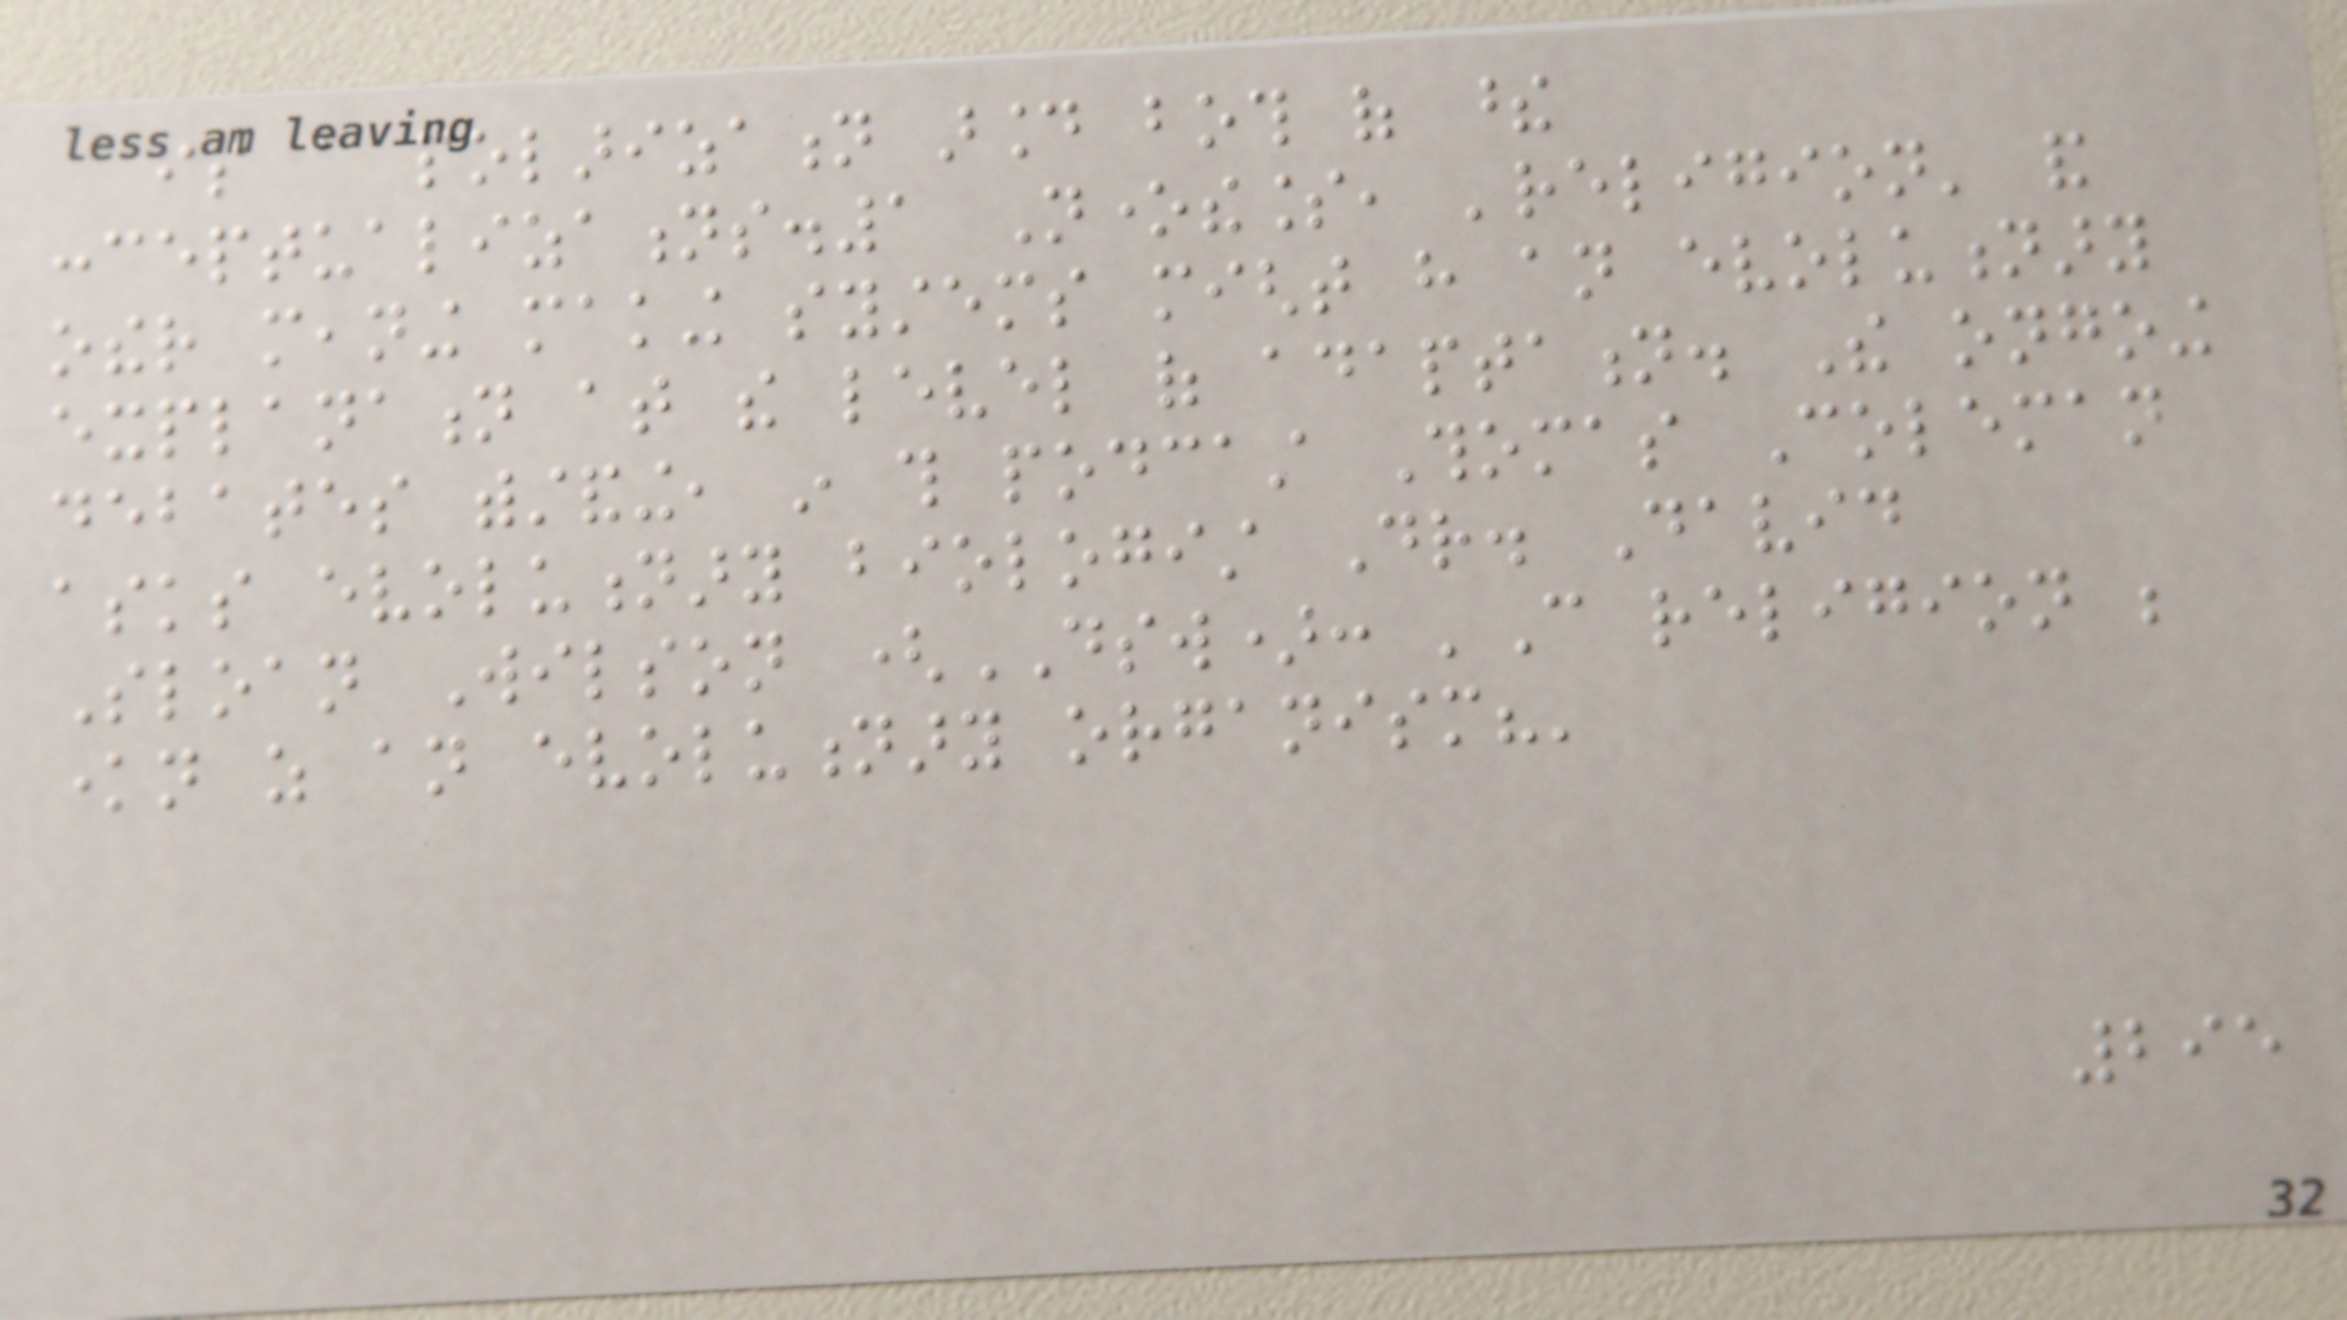is a polarization around both of these
conceptualizations.1 Nonetheless, 'religion' and
other meaning making systems might have an evolutionary
explanation at the level of adaptation. The ongoing
debates withstanding, in this podcast Thomas Coleman
asks evolutionary biologist Dr. David
Sloan Wilson (DSW): 'Can religion be
known as an evolutionary organism?'
295
